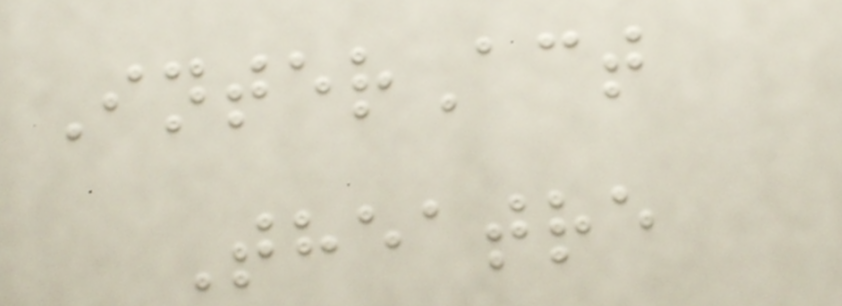InterAct
Theatre
